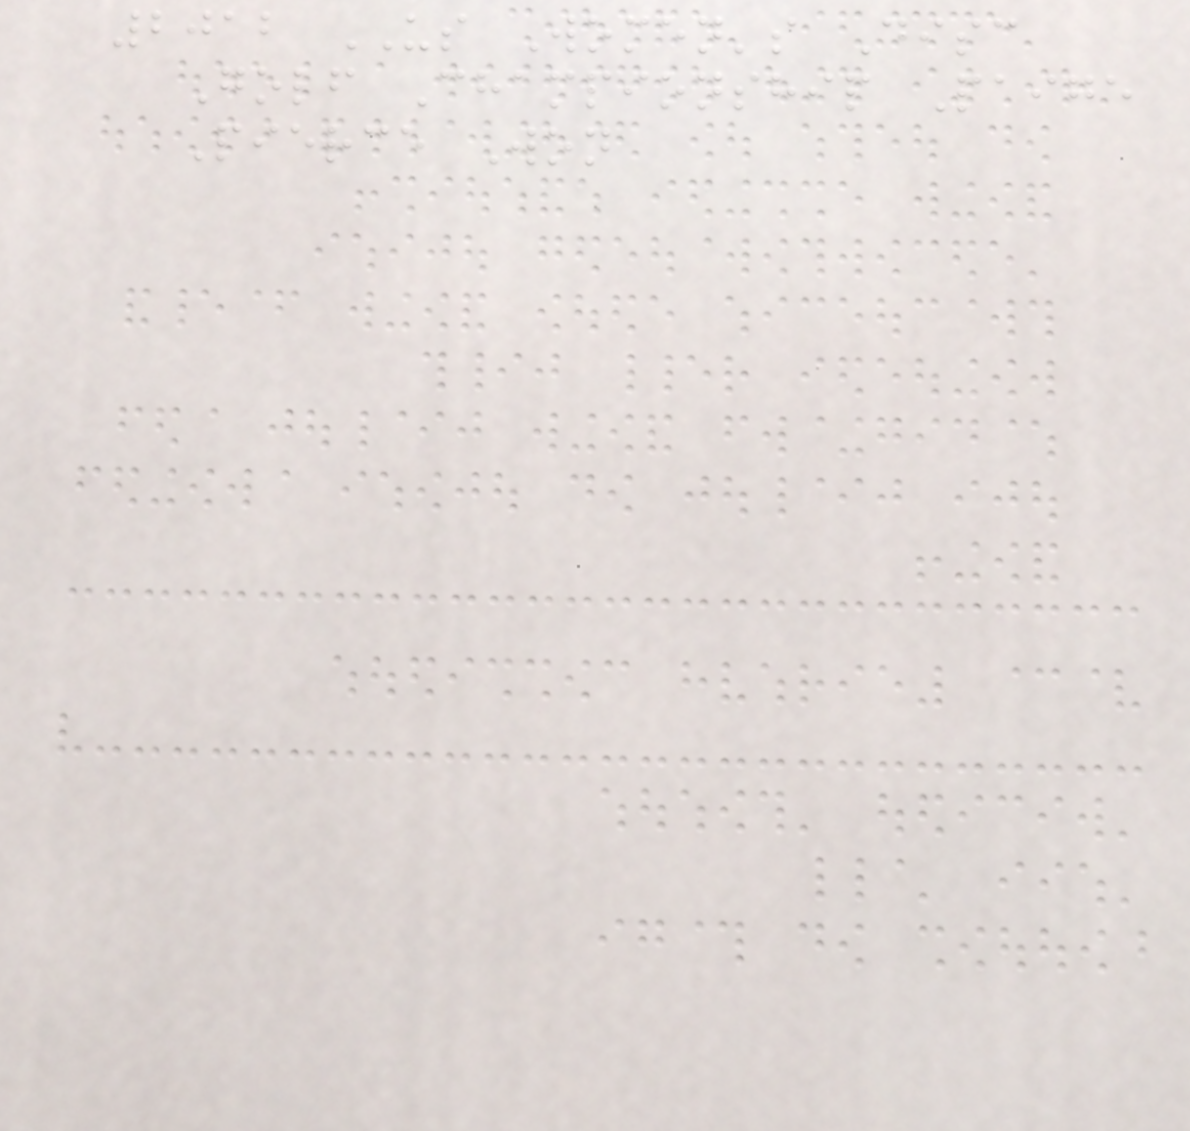2012 US Women's Disc
Golf Championship Paige
Pierce Won
